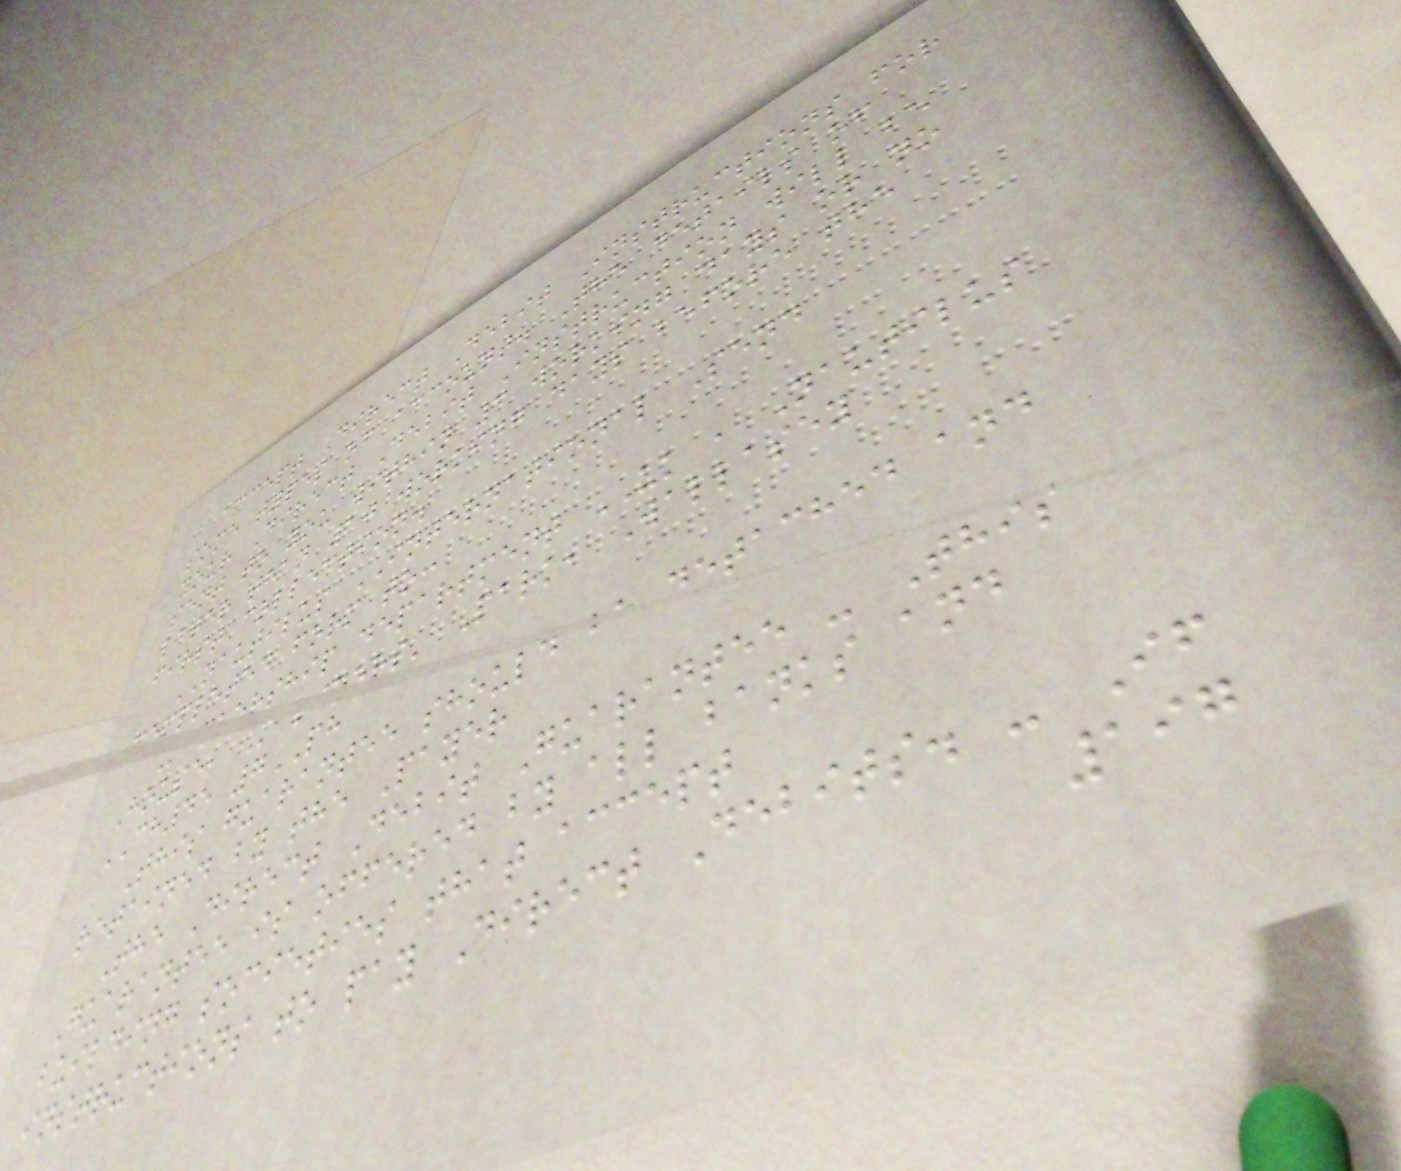accept Direct Debit Instructions for
some types of account. The details of
your Direct Debit Instruction will be
sent to you within 3 working days or no
later than 10 working days before the
first collection.
NAUTILUS INTERNATIONAL Send
completed form to:
Membership department UK , Nautilus
House, Mariners' Park, Wallasey
CH45 7PH
This guarantee should be detached and
retained by the Payer
The Direct Debit Guarantee - This
Guarantee is offered by all banks and
building societies that accept
instructions to pay Direct Debits. - If
197
